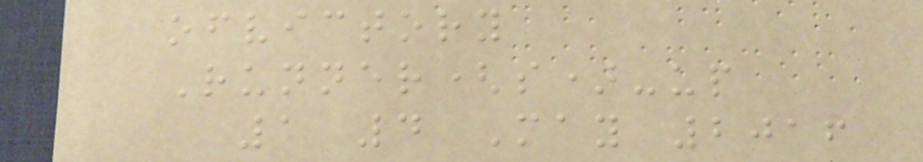ofvictory
Runner(s)-up
1 4 May 2016
